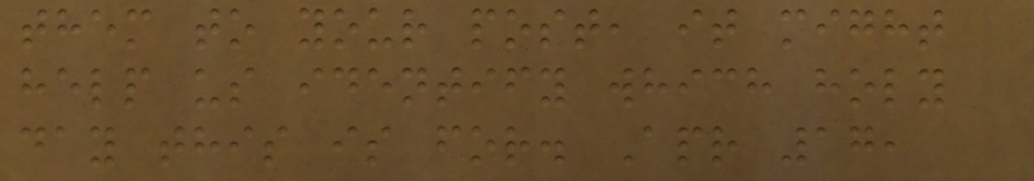them to your post, it might
help us identify which holy
day this is for. Apr 17,
